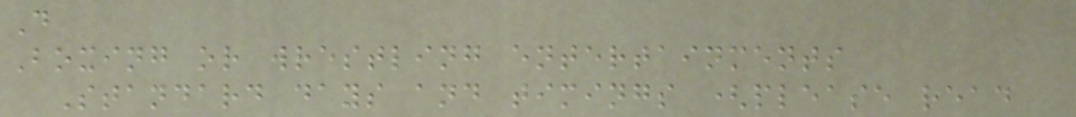D
Boxing or wrestling entertainments
Standard days and timings (please read
